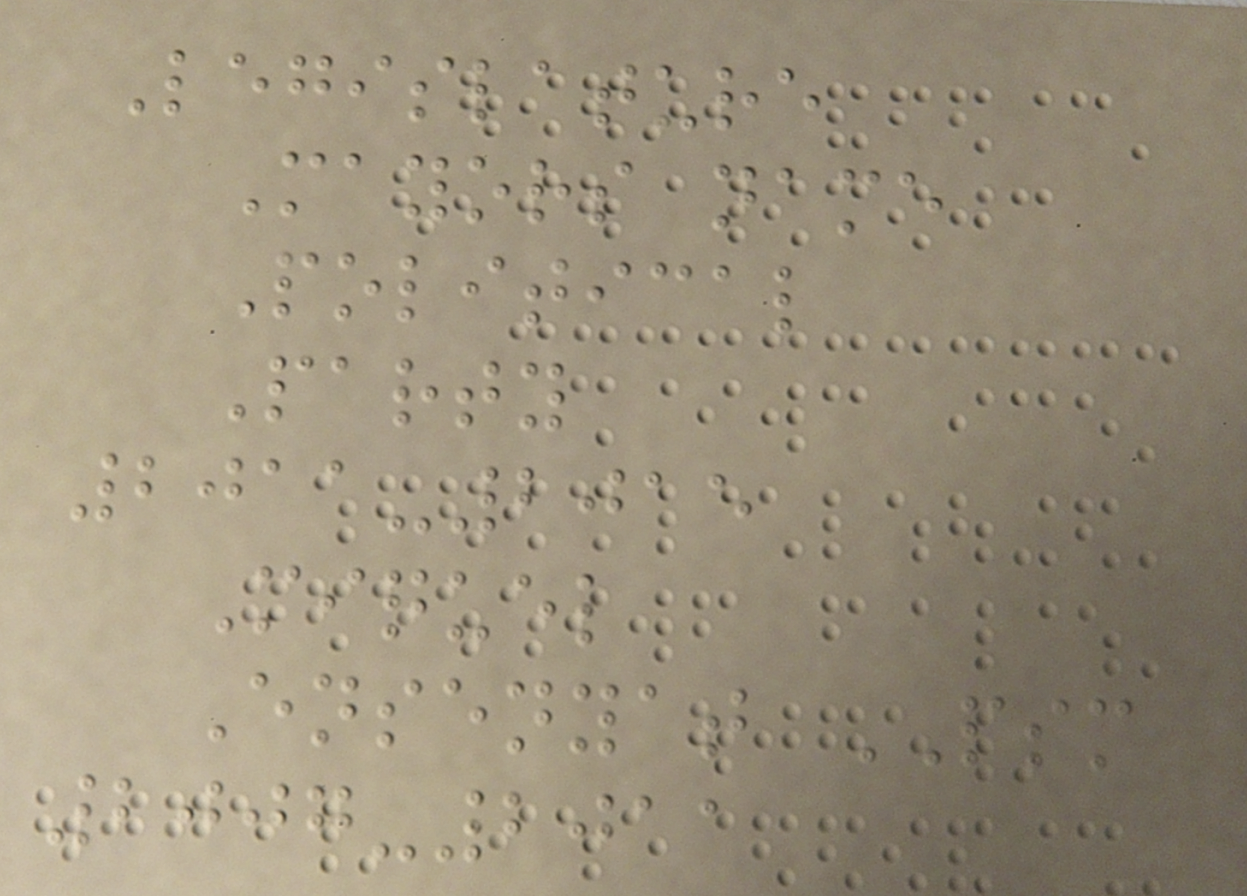Legislature
Mayors name
Political
Party
2011-2015
Miquel
Ensenyat PSM
2007-2011
